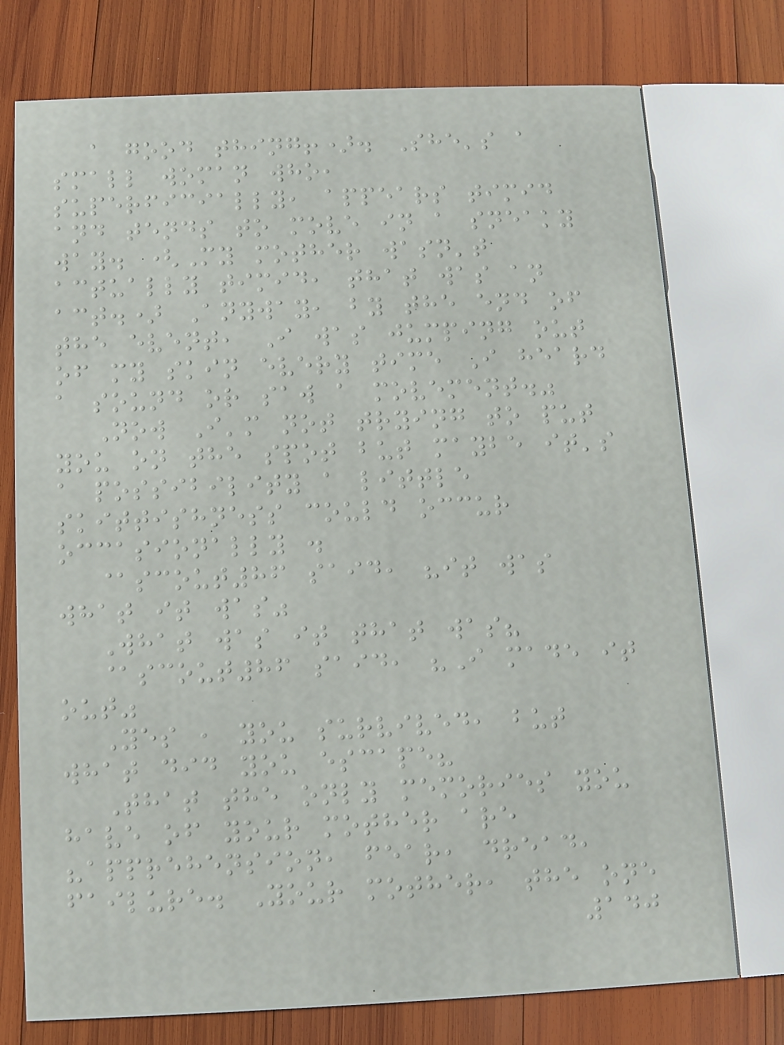a good thing!). She's a
small woman who,
superficially, appears timid
and tends to move in a sneaky
way. (My mother wasn't
actually timid, that was an
act.) Anyway, by the end of
the event, I was jumping out
of my skin every time I heard
a sound or saw a movement."
Now I'm not trying to put
you on the spot but maybe it's
a possibility a little
skittishness could occur
occasionally .
@scout86 said, "it was
what it was"
What was it that was?
@scout86 said, "I made it
out"
Yes , you survived, but
what did you escape?
That the only memories you
have of your mother are
"apprehension, fear, dread,
failure. Your mother, the one
140
